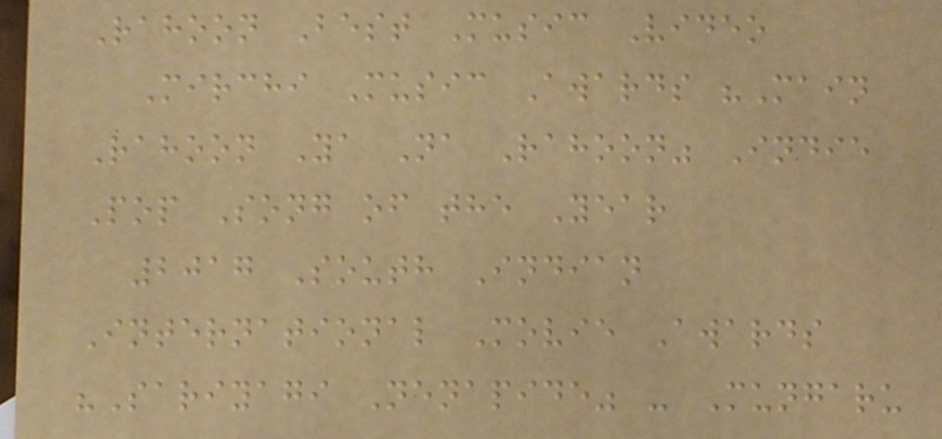Rahoon Best Music Video
Mirchi Music Awards "Main
Rahoon Ya Na Rahoon" Indie
Pop Song of the Year
2017 South Indian
International Movie Awards
"Sariyagi Nenapide" - Mungaru
